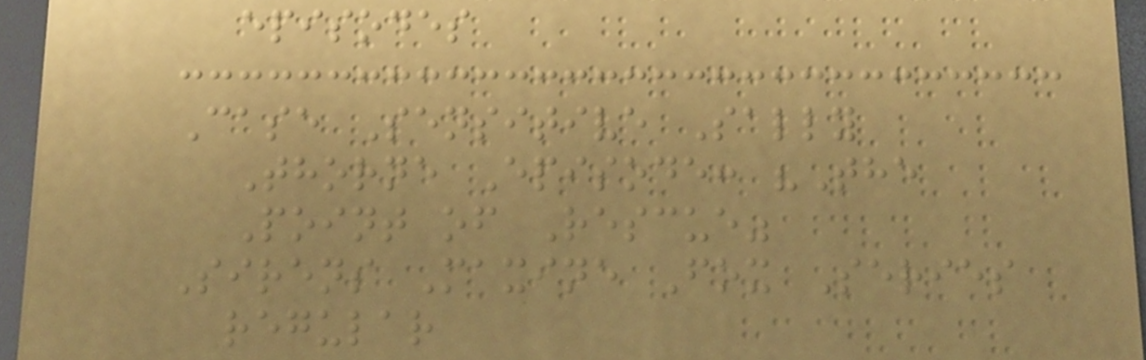episodes
Case Sensitive Sally
Thorne Episode: "The
Point of Rescue"
Sirens Maxine Fox Series
regular
